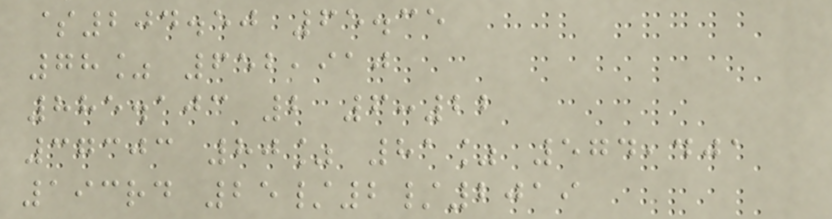$204.50 65.35
78% 652,910
885.103 2 6:22
37303 80% 81% 574,401
193rd 25/2/2019
